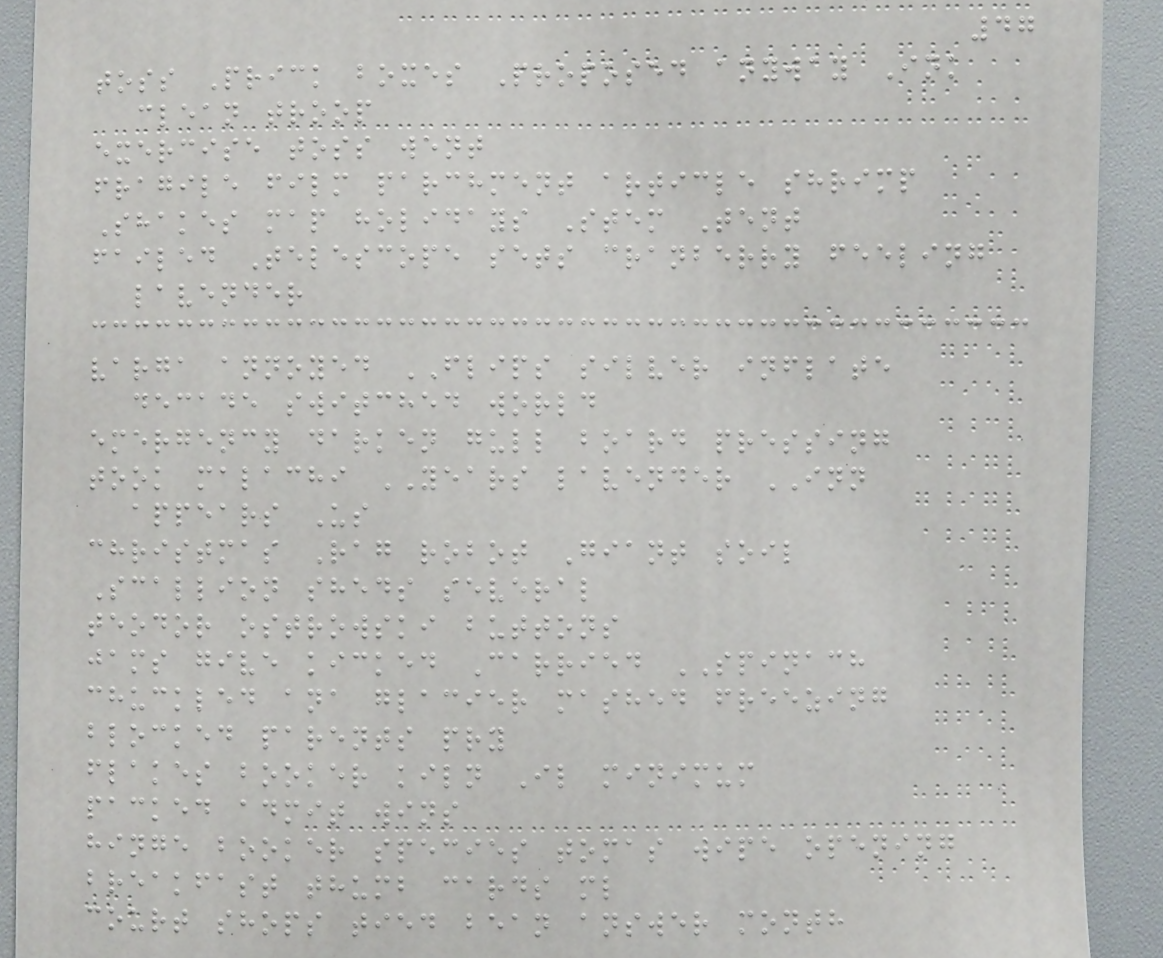47
toss Prick boxes Proposed anyway Ink
clean troop
exercise toss went
fragile film parchment article shrimp
Shakes map holidays Stem Tent
failed Telescope sets cranberry feeling
lavender
varga annoyed FLIPS silver inflate
decade switched world
emergency darken gull board pressing
took malachi YEARS lavender INN
appears Us
christmas Rag robot Giant soil
Scallion sheds several
teodor ostrowski buttons
jams give kicked Carried SPINACH
chuckled ana glacier mashed freezing
blocked parents pry
flakes booker kiln Il minimum
packed admit wins
hinge booker species tomas wipe opening
breakfast thumb cards ml
court shops tied bean answer month
